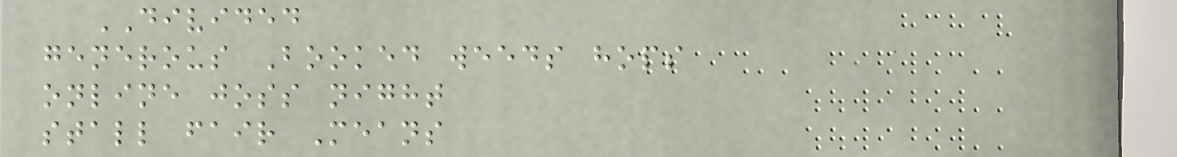DIVIDED
generous Booked weeds hops
online joss night
stall fair Means
